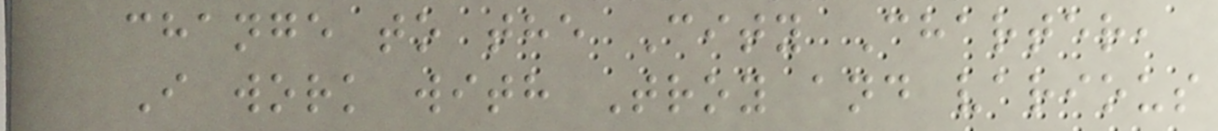change to the City Charter,
I work with Troy and various
